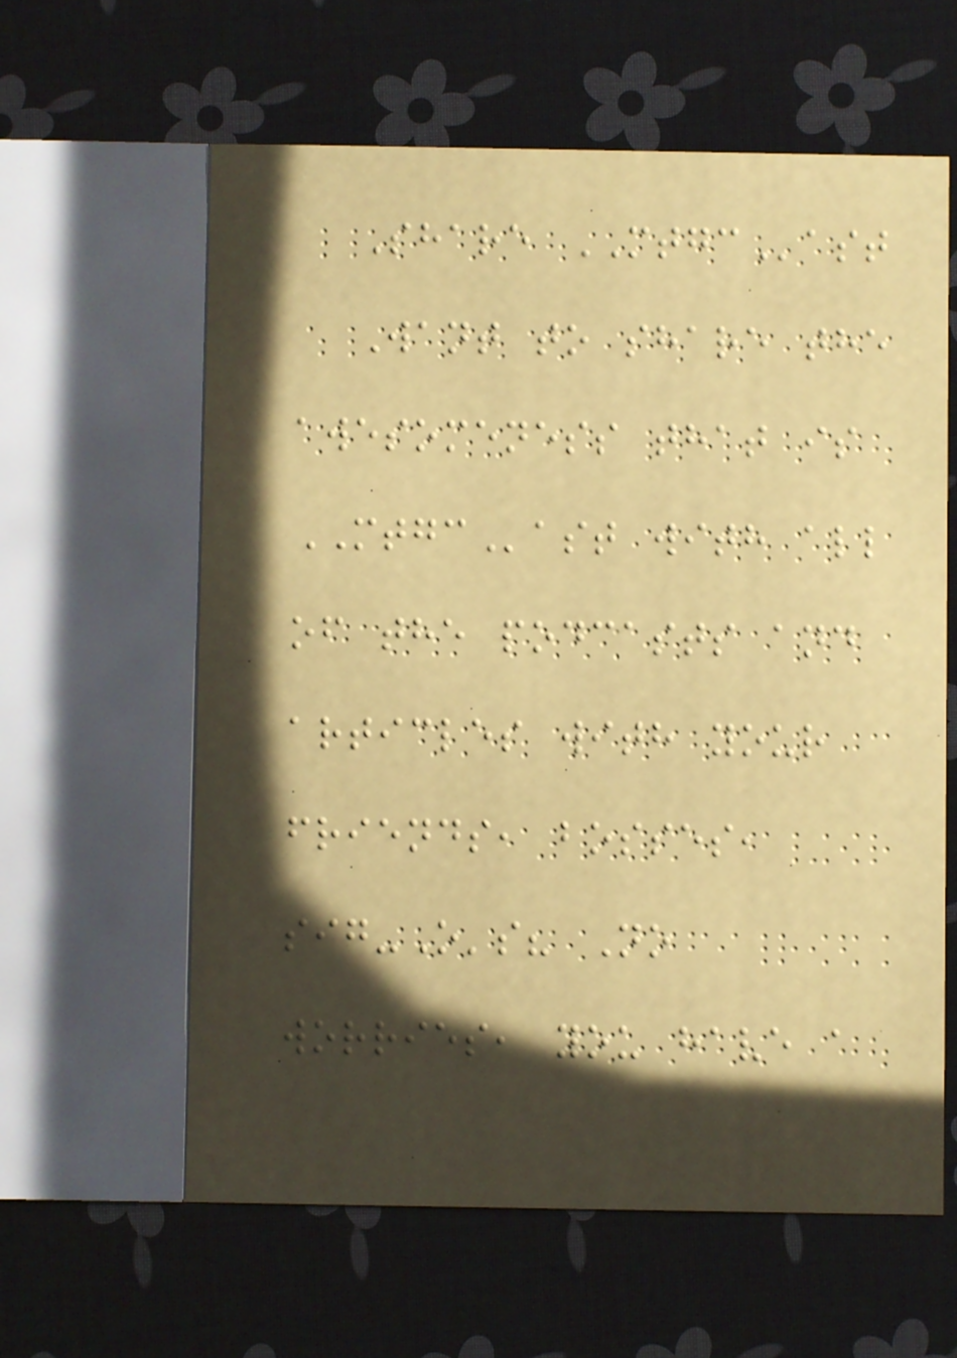Share MTGCast
Want to share the
awesomeness that is
MTGCast with all
of the podcasts and
articles with your
friends, bosses,
sig-O's? No
worries, you have a
